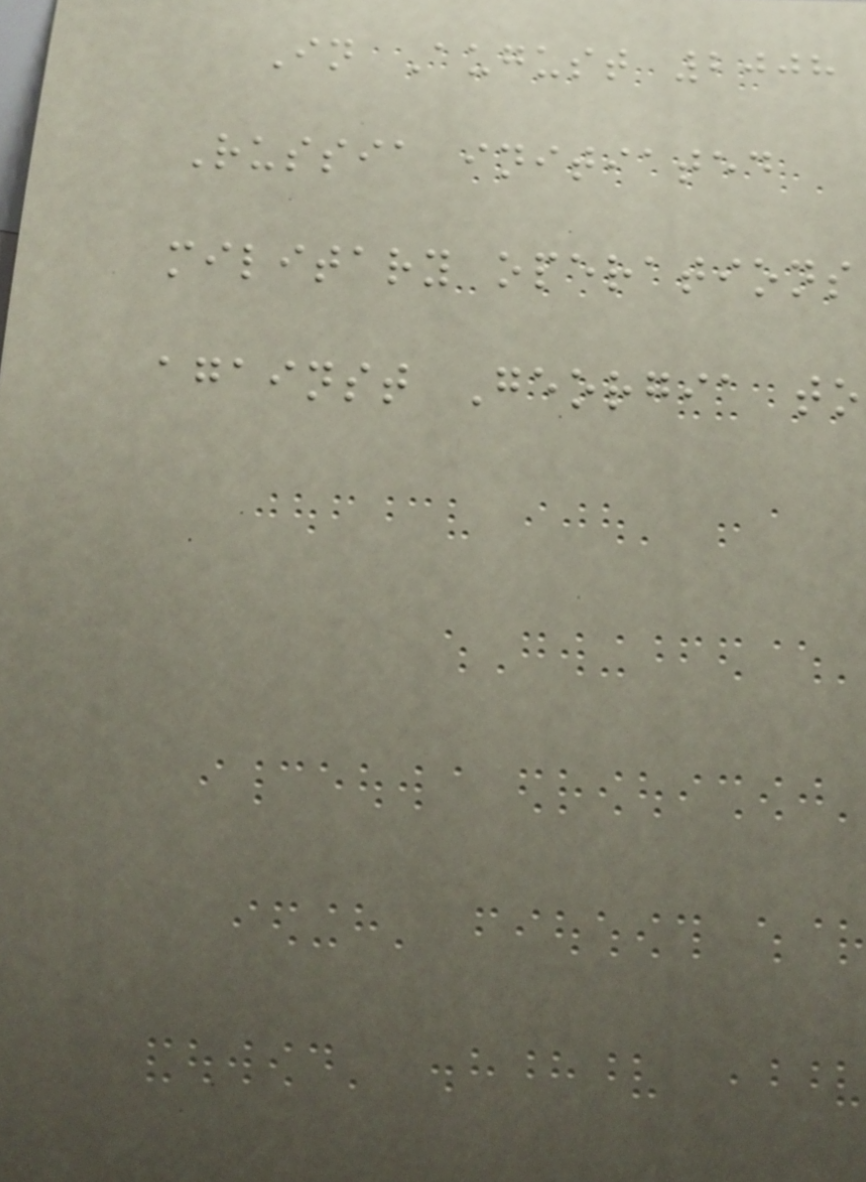In August 2008
Russia initiated
military operations
against Georgia to
